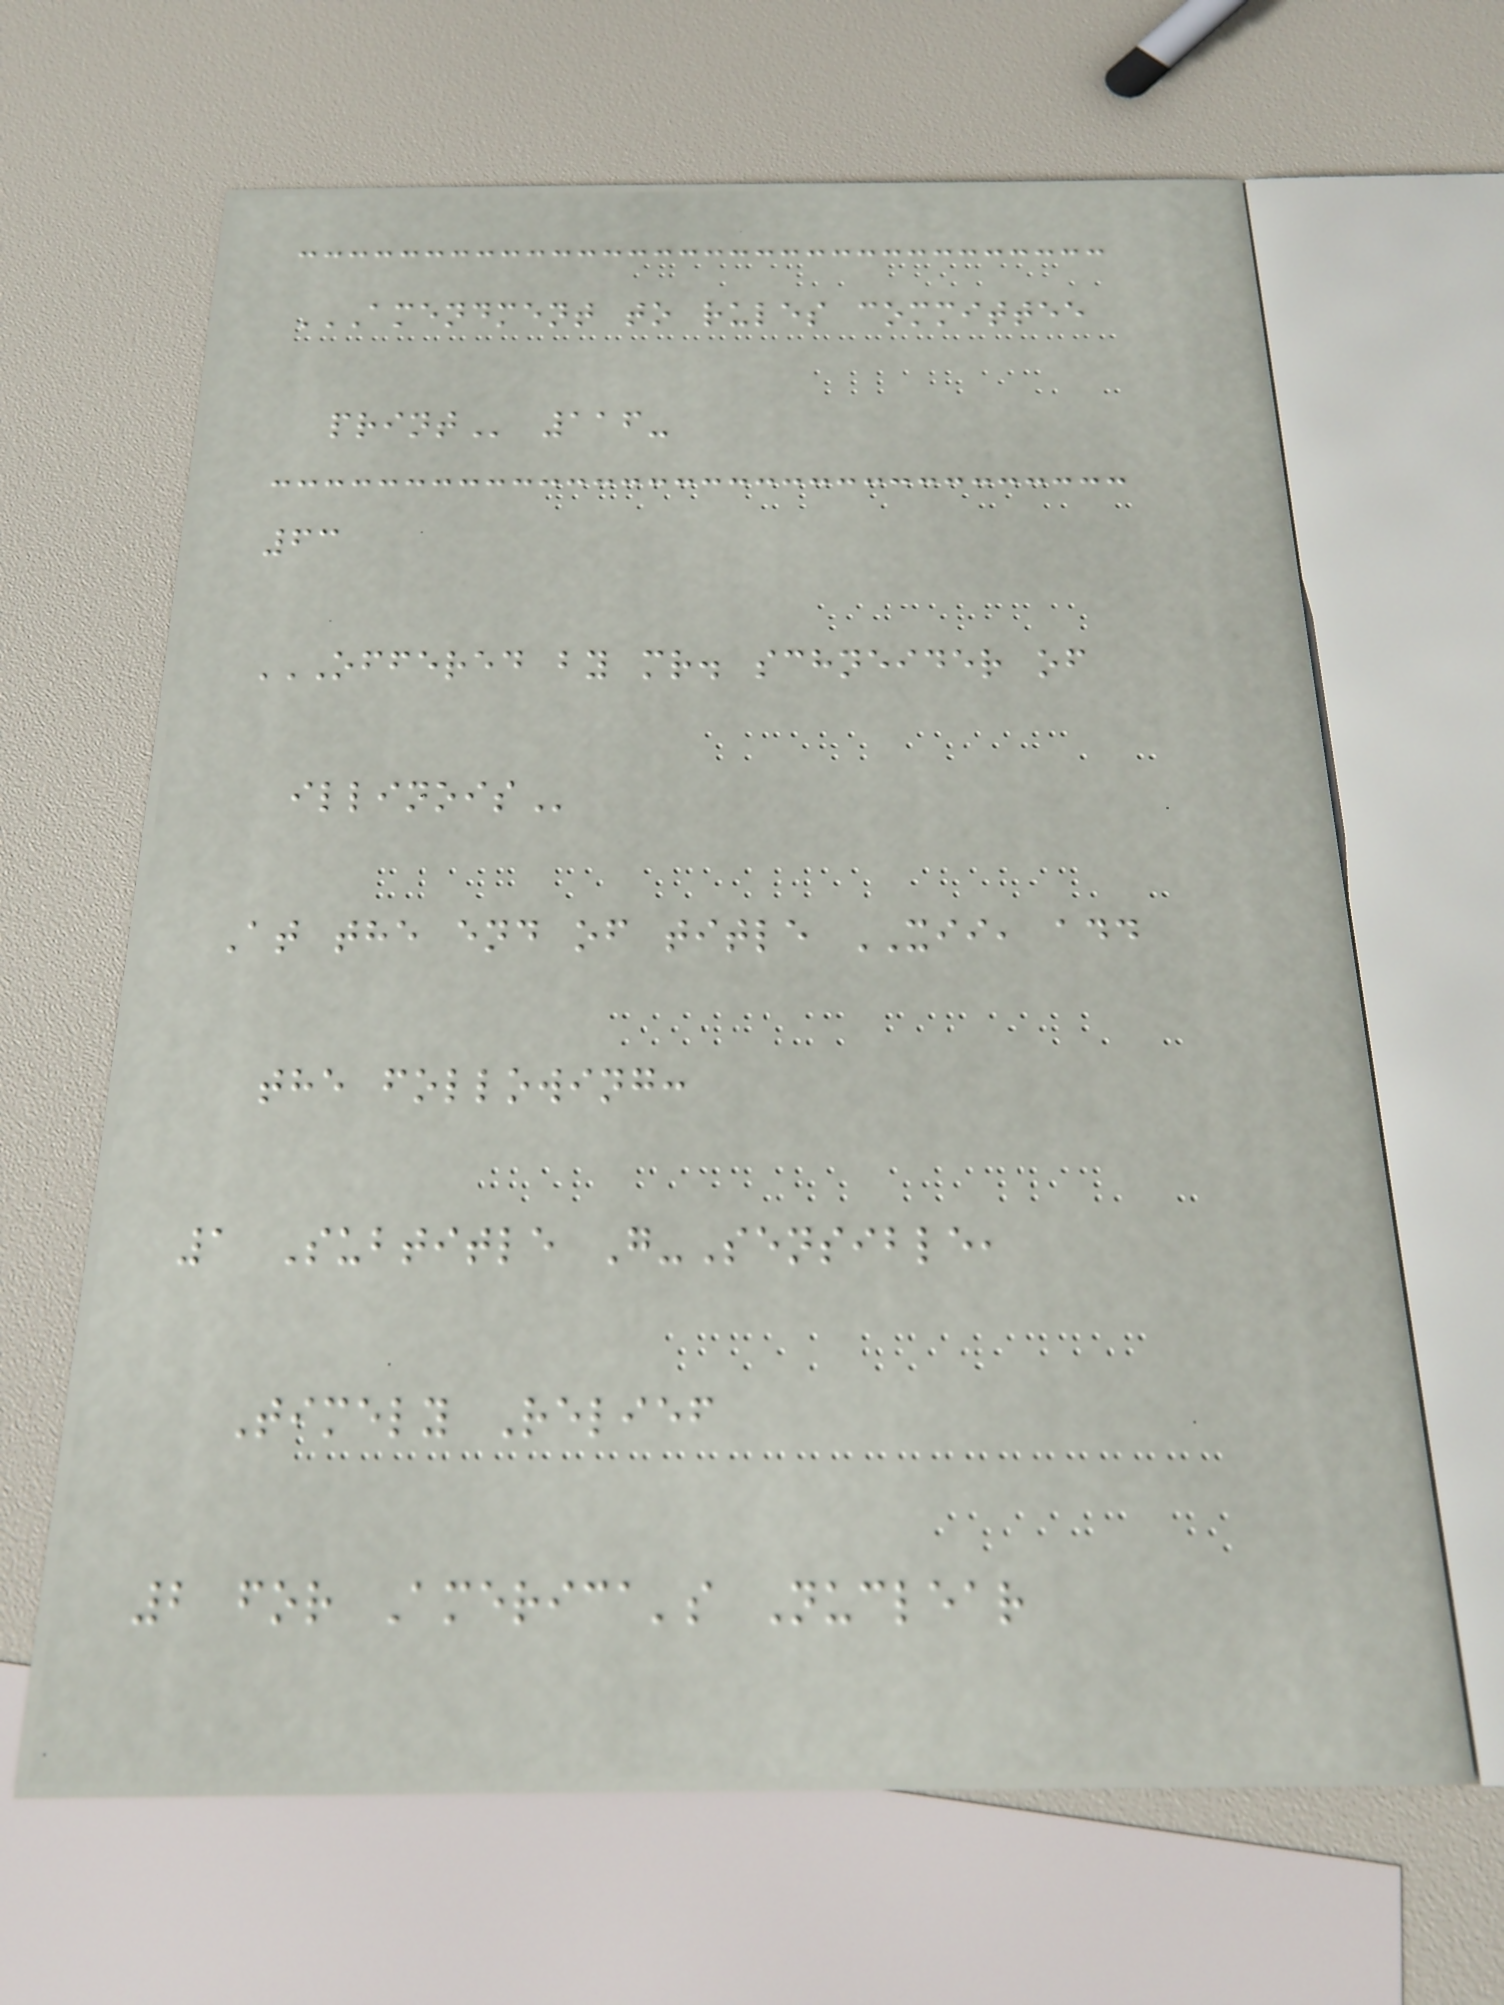AMENDMENT TO RULES COMMITTEE
PRINT 116-
63
OFFERED BY MR. SCHNEIDER OF
ILLINOIS
At the end of title XII, add
the following:
1 Subtitle G-Sensible,
Timely Relief
2 for America's Nuclear
